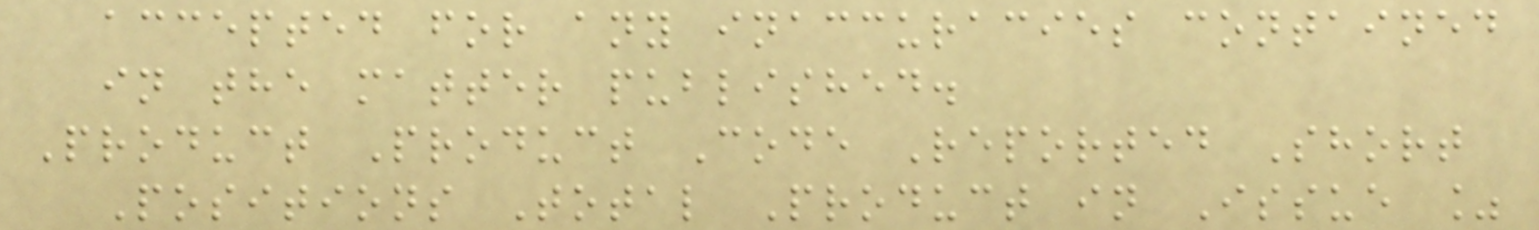accepted for any inaccuracies contained
in the matter published.
Product Product Code Reported Short
Positions Total Product in Issue %
